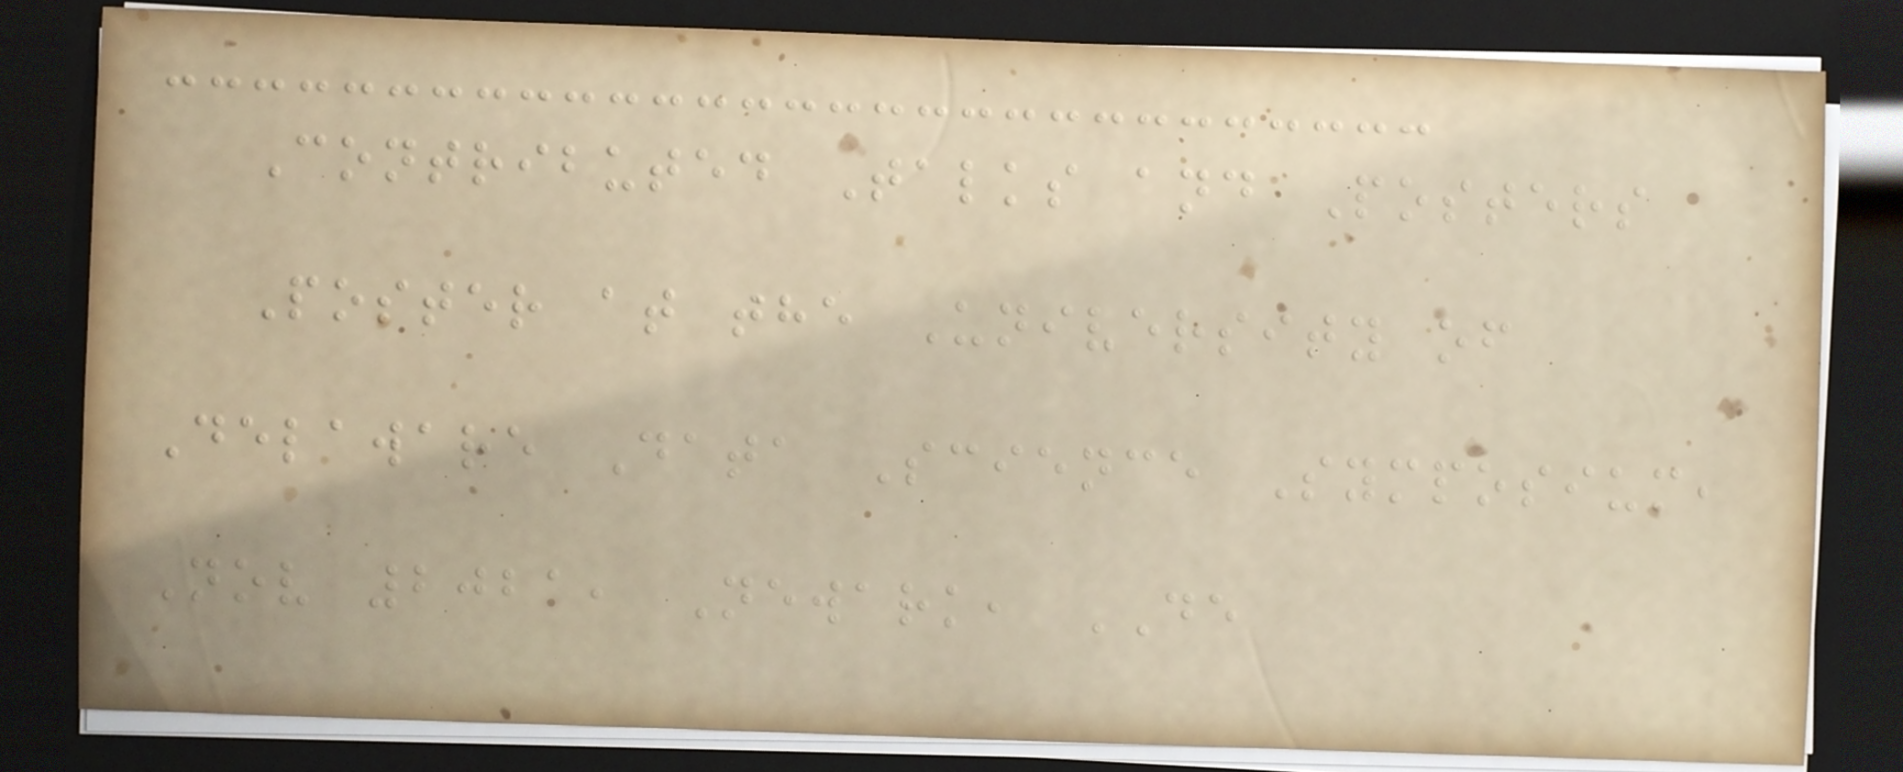Contributed Talks and Posters
Poster at the University of
Delaware Data Science Symposium,
Nov 2021, Newark, DE
